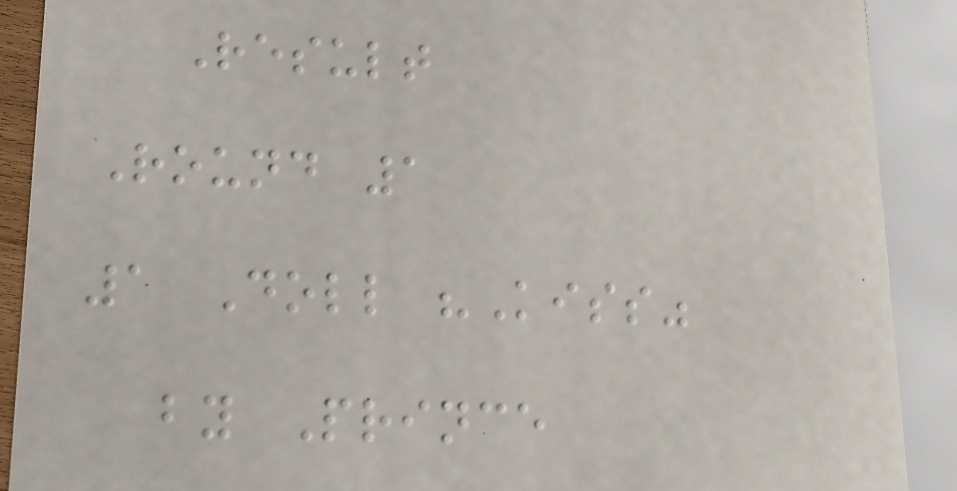Result
Round 1
1 Doll "Kiss"
by Prince
